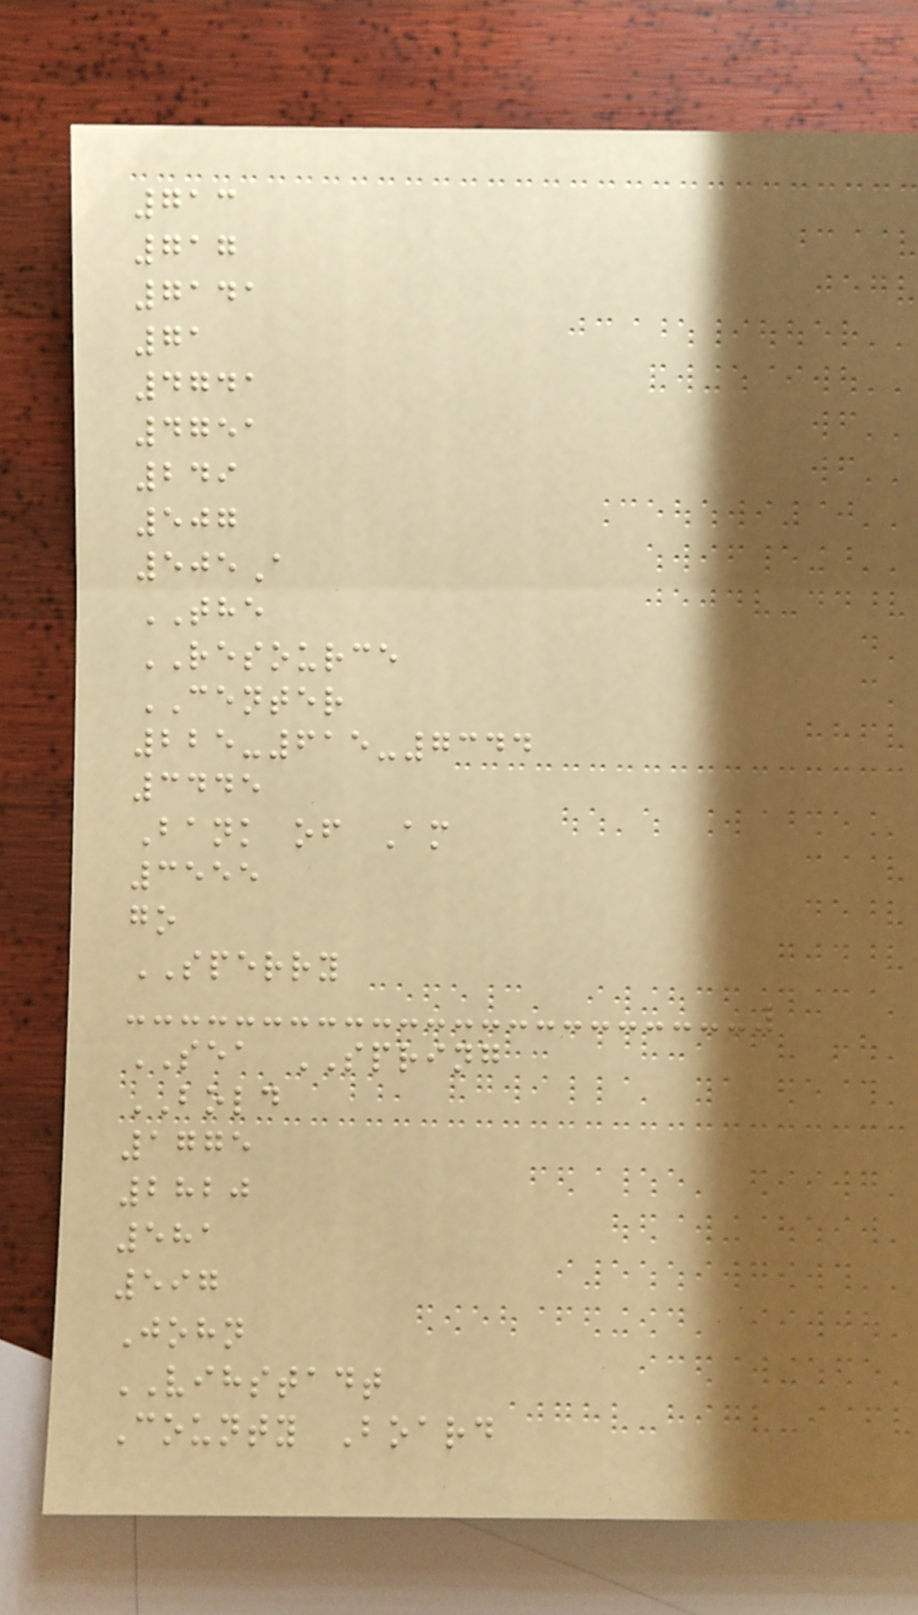713
717
7141
71
4741
4751
249
507
505A
THE
RESOURCE
CENTER
225-615-7344
3445
Bank of Am
3555
go
SPERRY
SEA SPRING
BOLD
1775
2820
581
597
John
VIHSTADT
County Board
